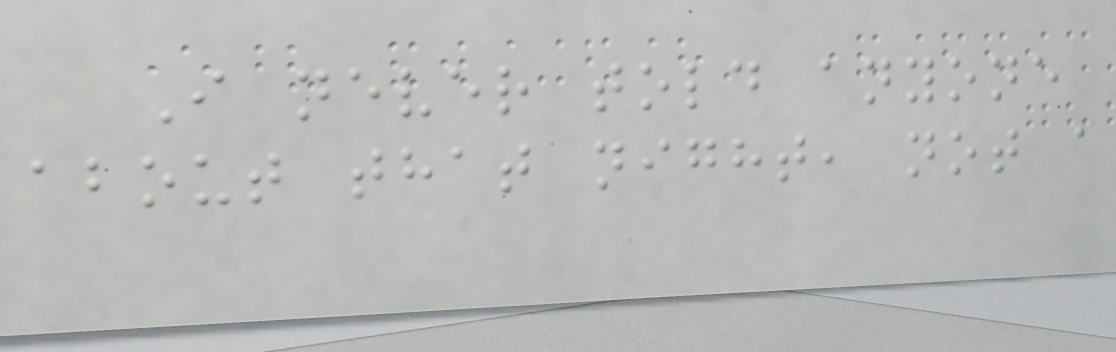I never told anyone
about that night, not a
